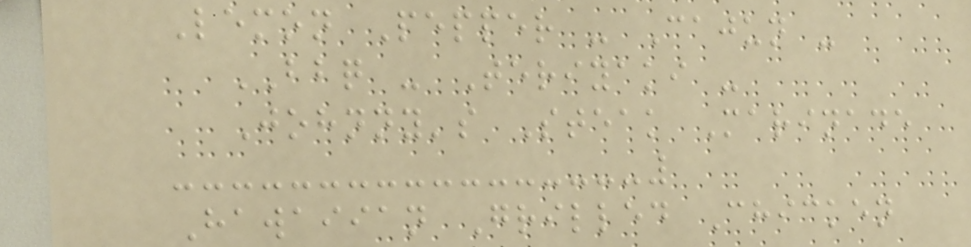Lemon Pepper - Cajun -
BBQ - Teriyaki -
Johnny's Steak Marinade
Hawaiian Grilled Chicken
